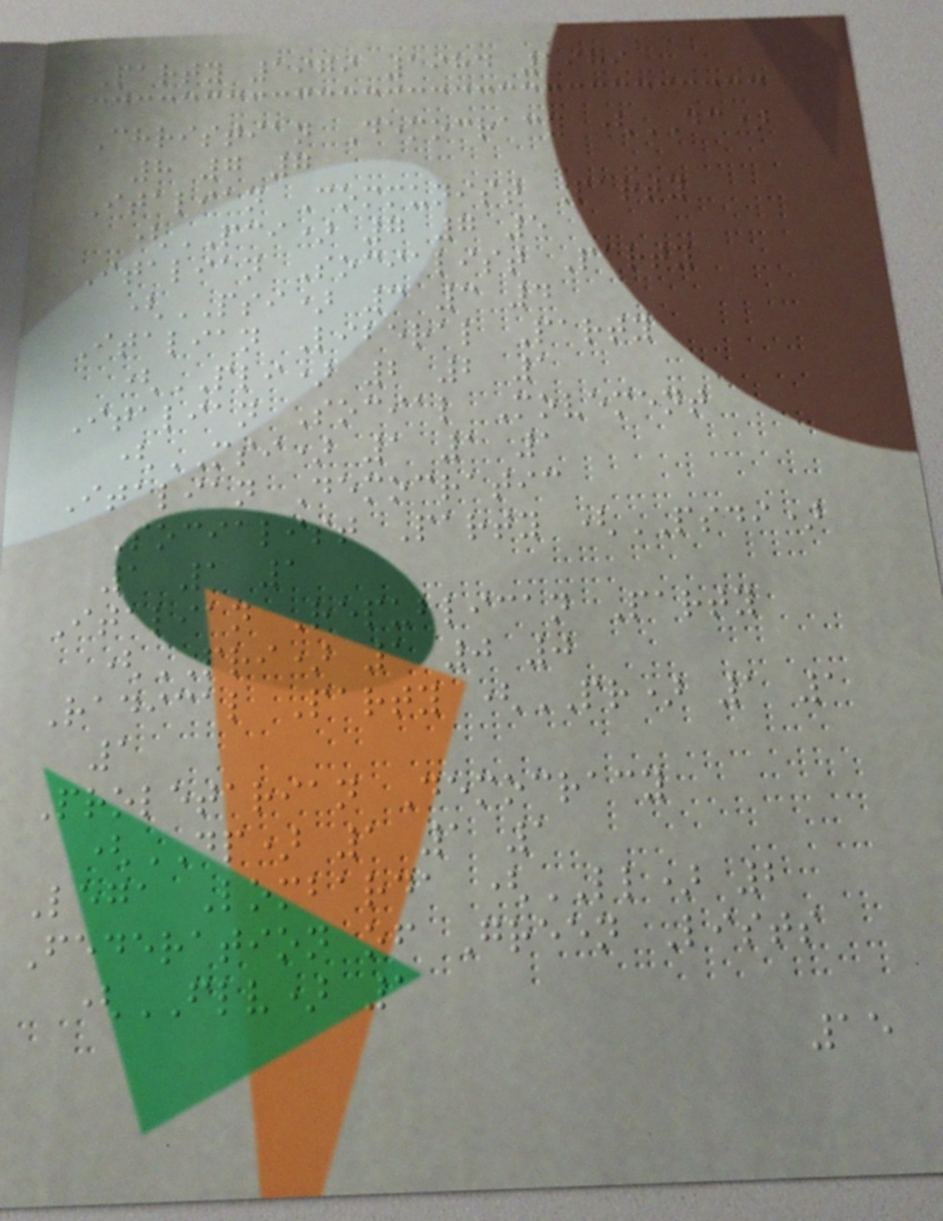Party 1979 1984 1989
Christian Democracy (DC)
8 7 7
Italian Communist Party
(PCI) 7 7 5
Italian Socialist Party
(PSI) 3 3 4
Italian Liberal Party
(PLI) 2 2 1
Italian Social Movement
(MSI) 1 1 1
Italian Democratic
Socialist Party (PSDI)
1 1 1
Italian Republican Party
(PRI) 1 0 0
Radical Party (PR) 1 1
1
Proletarian Democracy
(DP) 1 1 1
Lega Lombarda (LL) 2
Federation of Green Lists
(FLV) 1
15
